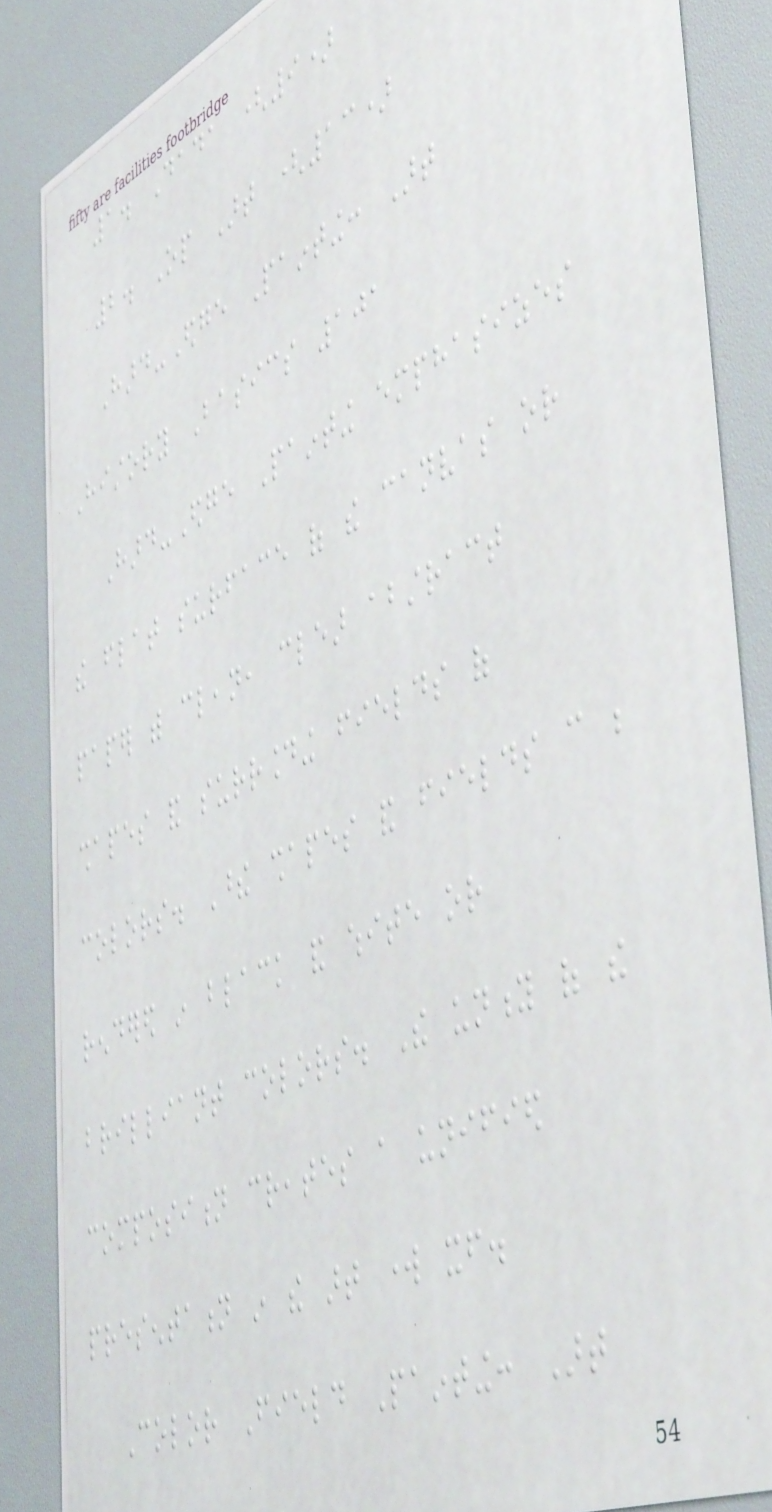1. Dada (9)
2. Op Art (13)
Hard-Edge Painting: Art
History Basics 101
Hard-Edge Painting emphasizes
the flat surface of the canvas or
paper with clean, clear abstract
shapes and surrounding fields of
colors. These shapes and fields can be
rendered in black and white or
brilliant colors. The unity of the
composition creates a unified
presentation in the art work itself.
Color Field Painting: Art
